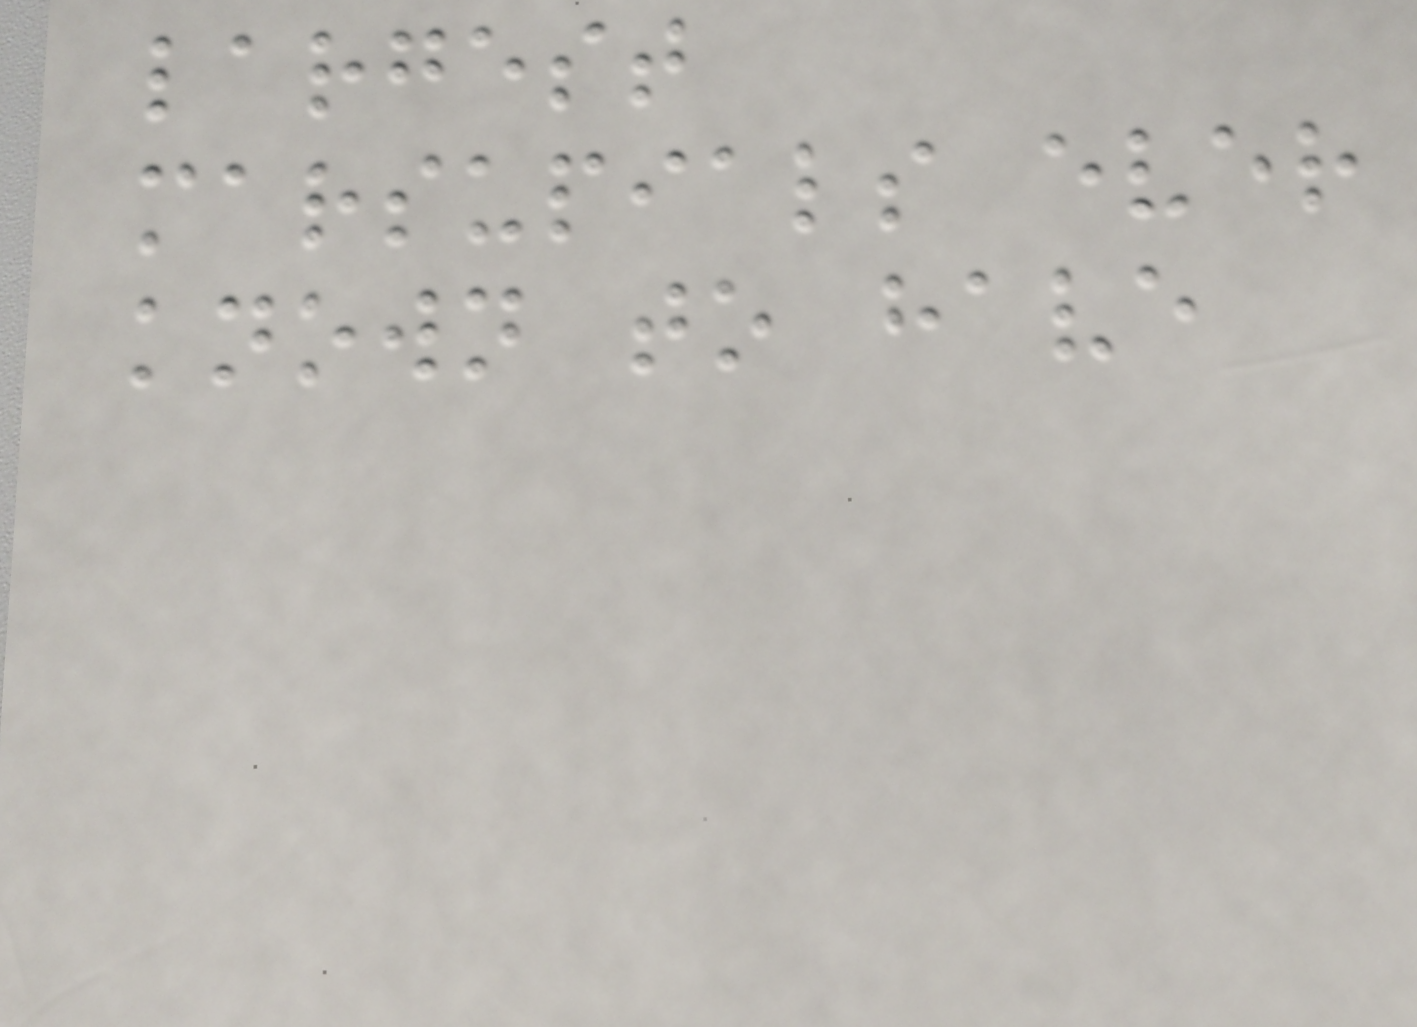largest
marsupials ever
known to have
